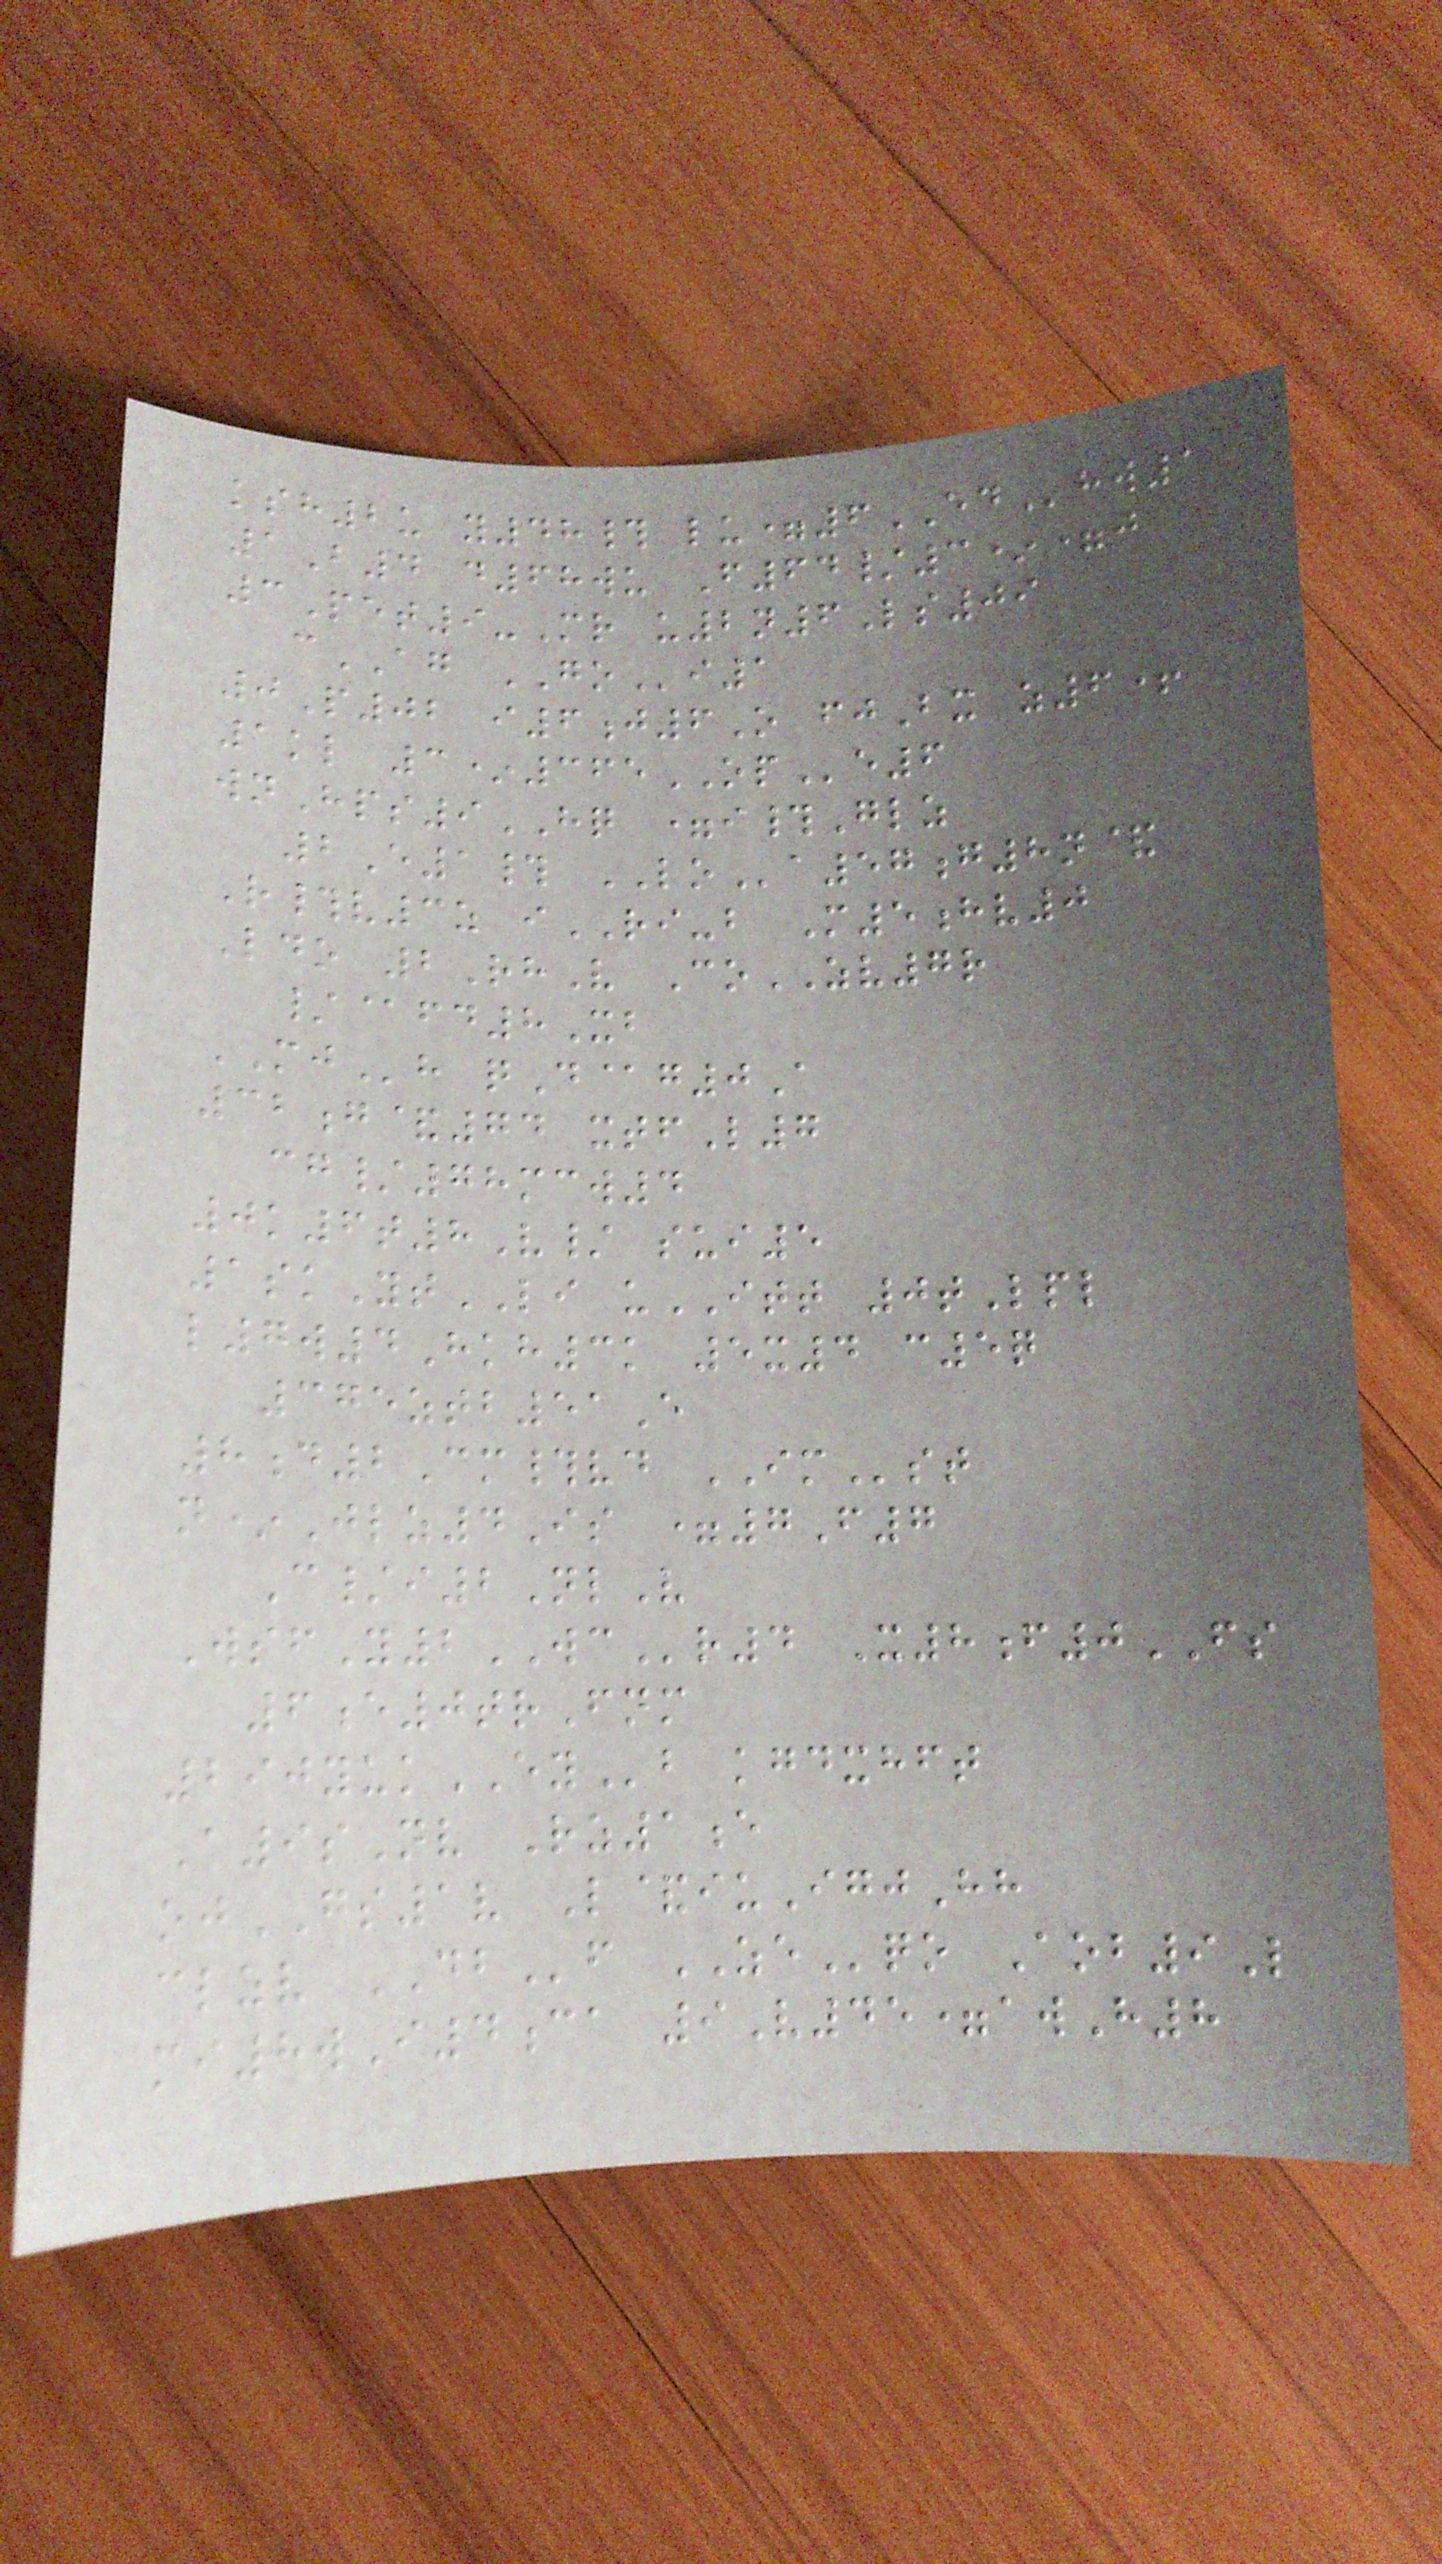ksh2u y48# lu=6EDhw1
1B4 d68wu F64/3*=j
3Pet9-Mr u2n6Ls09
cAG GOi1
0P02 i6j6O fjBx z6+
1kl 3*365OPe6
wnHps9HQ =i#Glz
2E1# LOa57g8n&
R#v3z iRI-b M5hv0
Ldo 2RhV CoZV7r
/@fd8Xb
MJh qD@g0A
32g&74 xtfL7
cg/78mcw4
0k6t8V/ sui5
1skYtLI uITT 0tLpl
l7w4Hkh3k 5x4 c5q
375ztb51E
8d2Cm#vd IMst
n*Jlz4Is =7F7
C/i2NlV
WsfY2WCr4 X8f0FS
6e0trFnm
290yukEYb kgdxhft
A9sNv Rz1e
ojGS1v L&iuIgjHh
clzv DBf ZEqo Aob9L
mi8wI4ca 9V45=awH8
